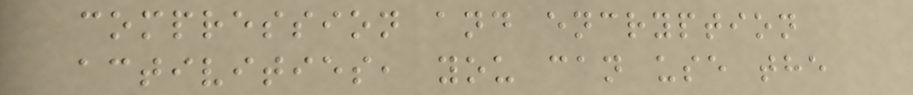compression and encryption
activities, you can use the
